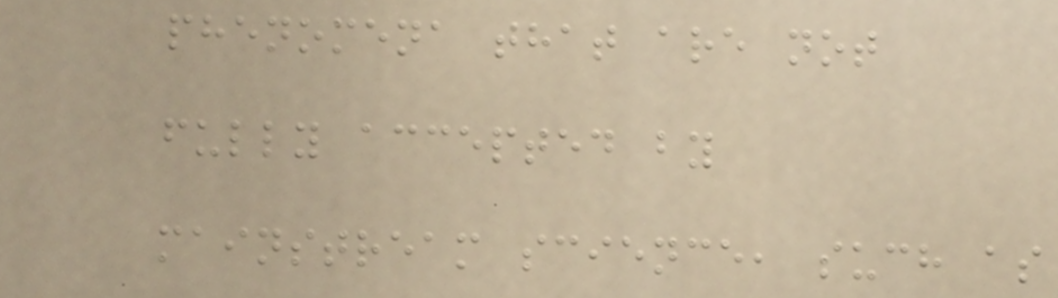phenomena that are not
fully accepted by
mainstream science, such as
